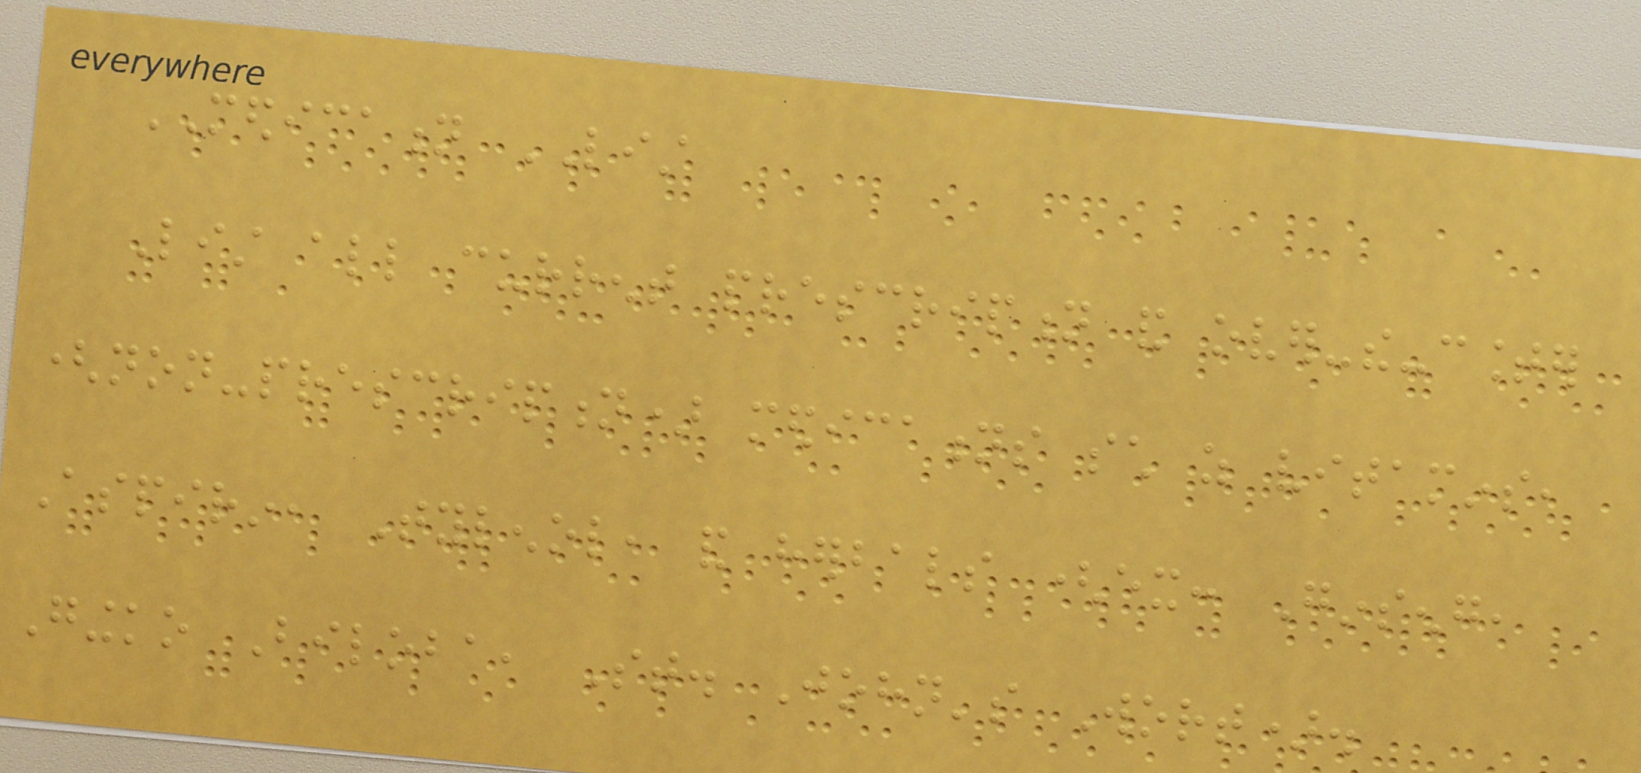MEDICATION LIST
List all current prescription and over-the-counter
(non-prescription) medications such as vitamins,
Aspirin, Tylenol, and herbals (ex: Ginseng,
Gingko Biloba, St. John's Wort).
